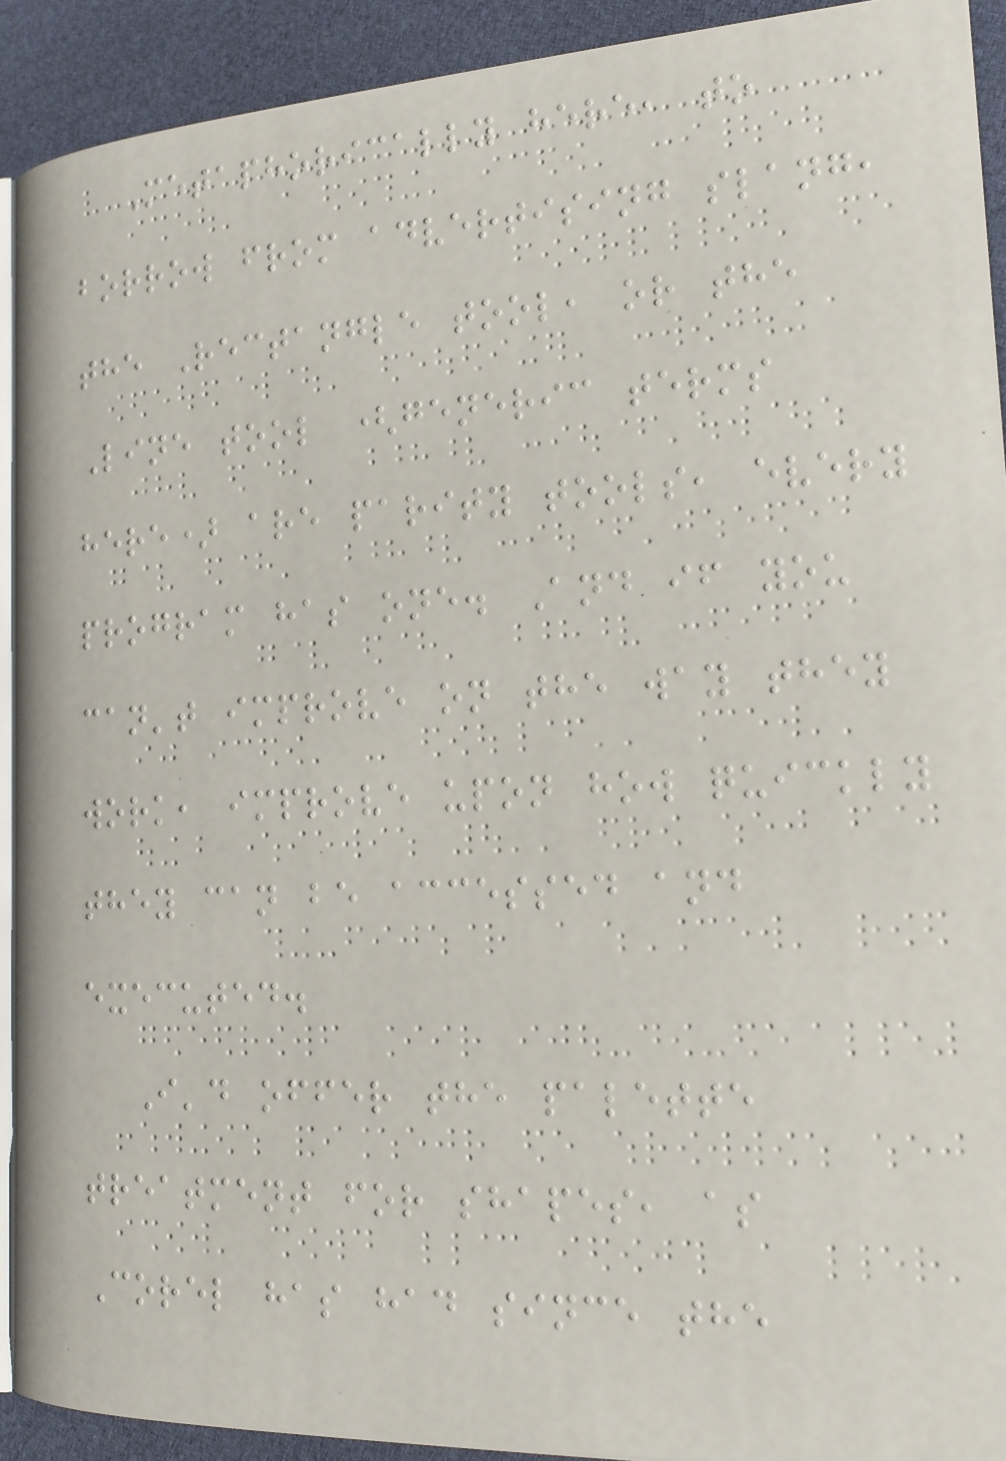Metaphorically here, to
borrow from advertising slang,
the Rectangle tool, or the
Line tool (generic terms
here) are parity tools, every
program has one. And if you
can't improve on the way they
work, improve upon how quickly
they can be accessed and
executed.
I'd offer the palette
treatment for shapes, as
Corel has had since the
